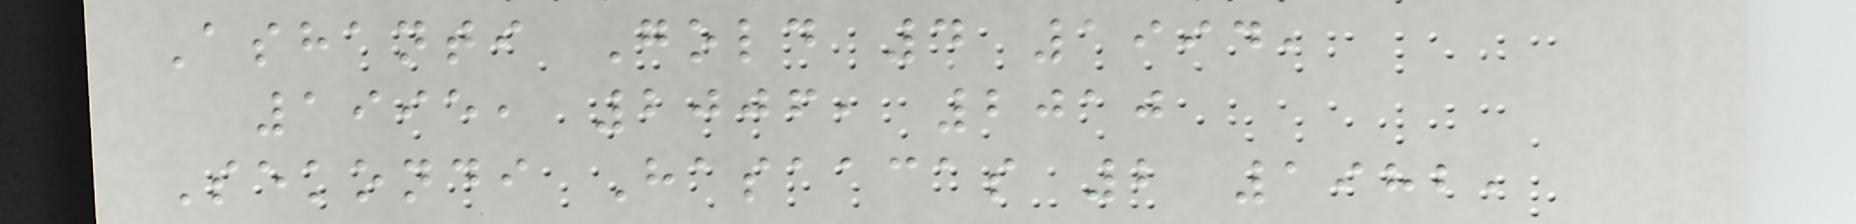Ashanti Gold 4 1994,
1995, 2006, 2010
Sekondi Hasaacas 2 1982,
